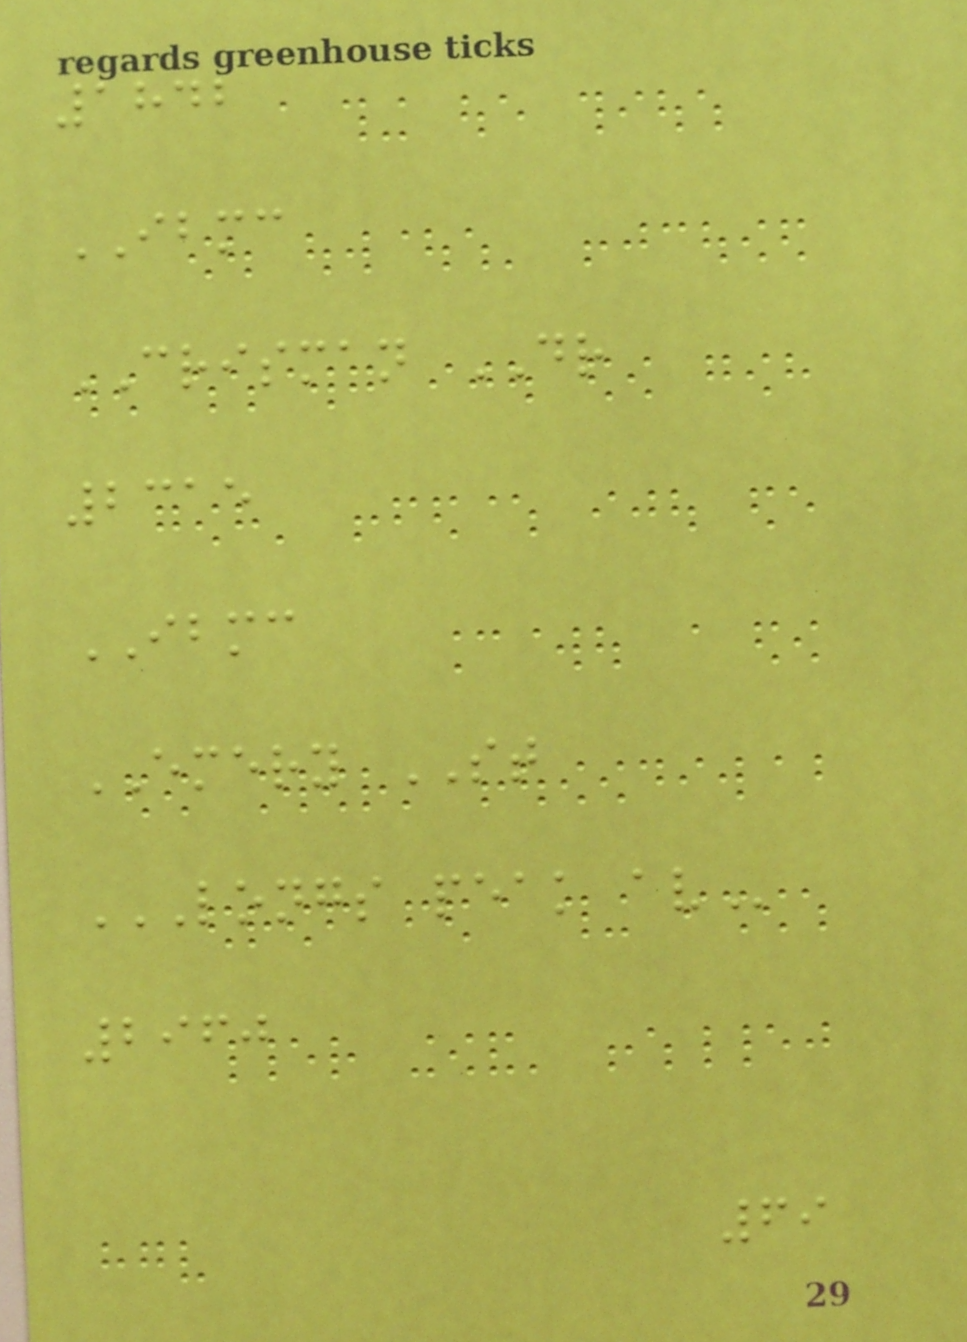1842
IBMC
CRISMAN DR
2315
IBMC
EMERY ST
LONGS PEAK AV
2960
69
